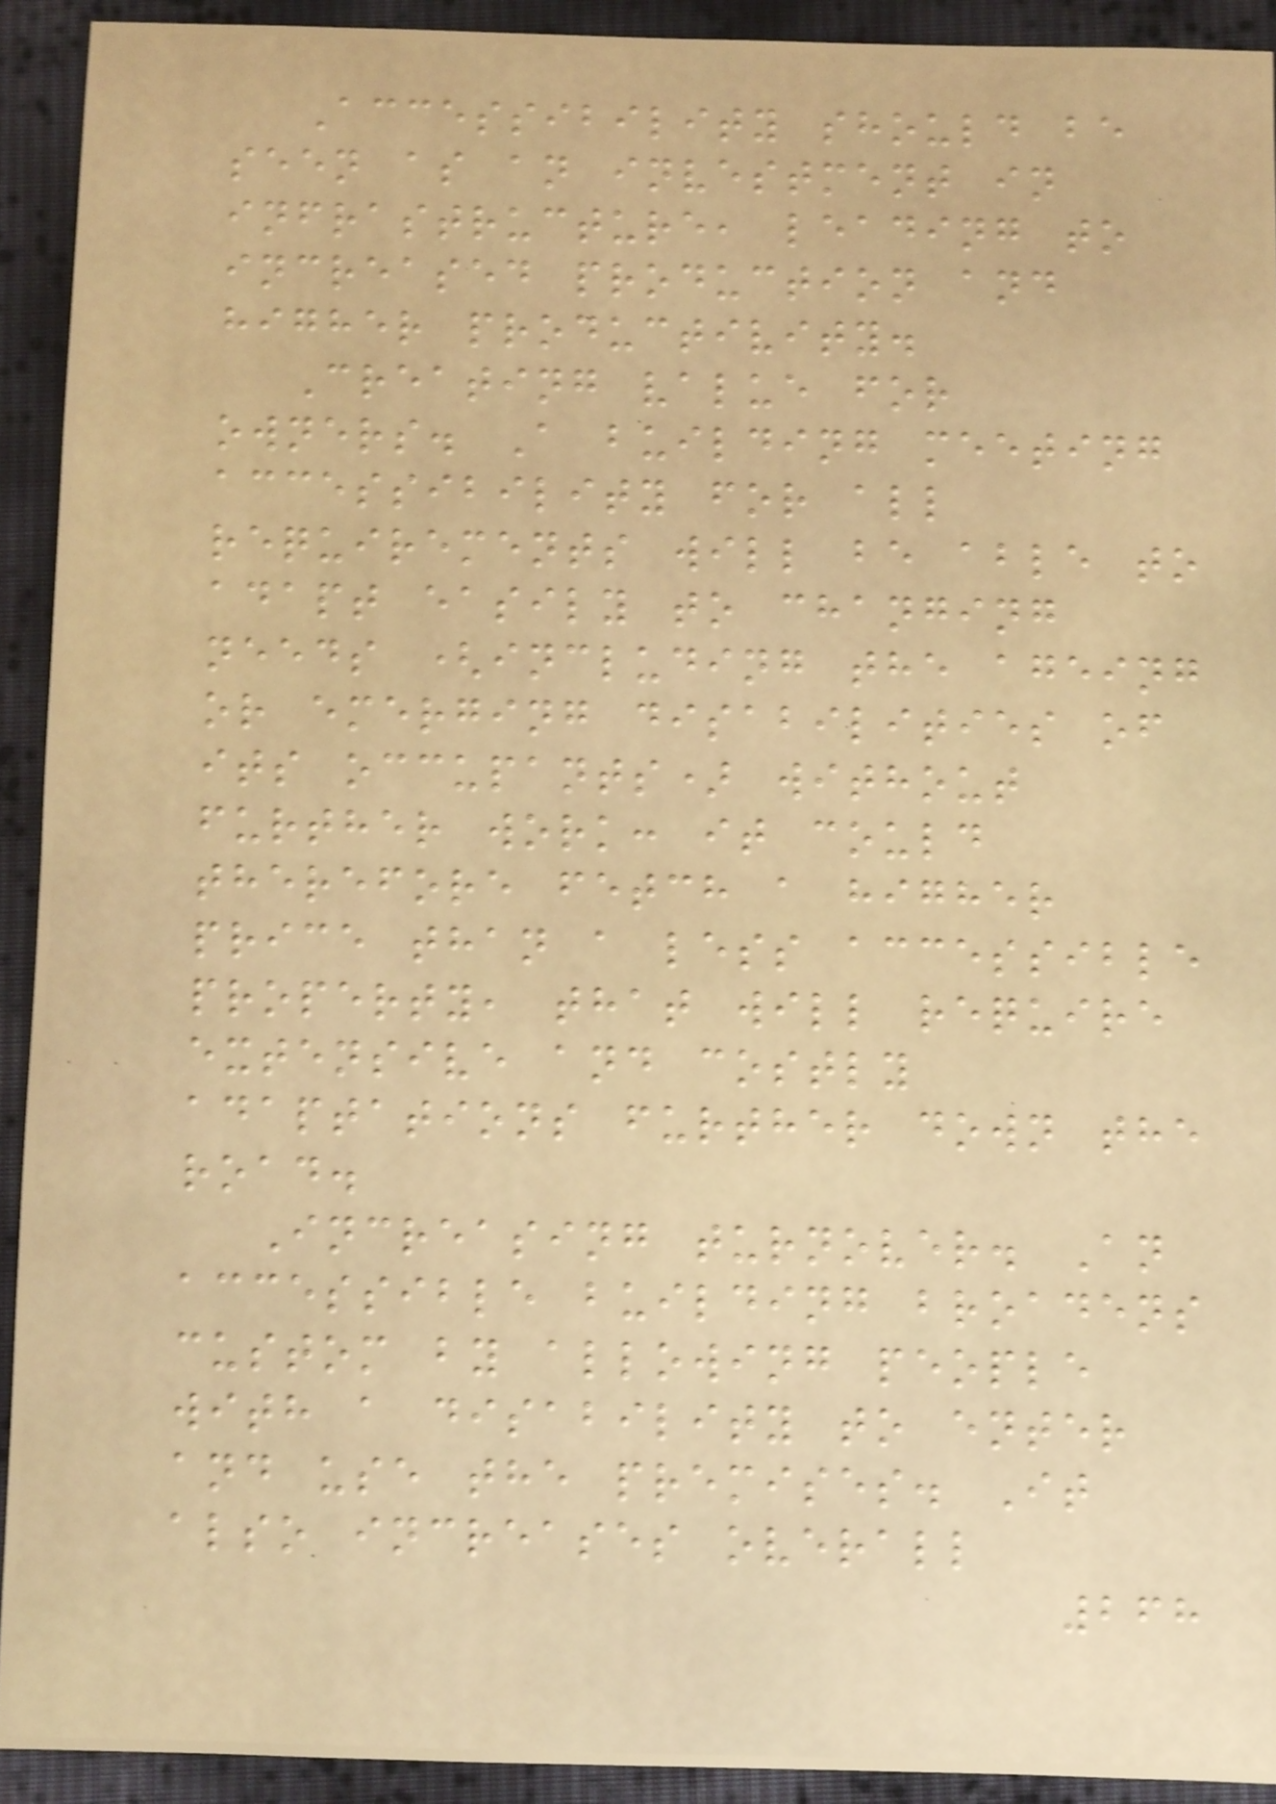Accessibility should be
seen as an investment in
infrastructure, leading to
increased production and
higher productivity.
Creating value for
owners. A building meeting
accessibility for all
requirements will be able to
adapt easily to changing
needs (including the ageing
or emerging disabilities of
its occupants) without
further work: it could
therefore fetch a higher
price than a less accessible
property, that will require
extensive and costly
adaptations further down the
road.
Increasing turnover. An
accessible building broadens
custom by allowing people
with a disability to enter
and use the premises. It
also increases overall
268
